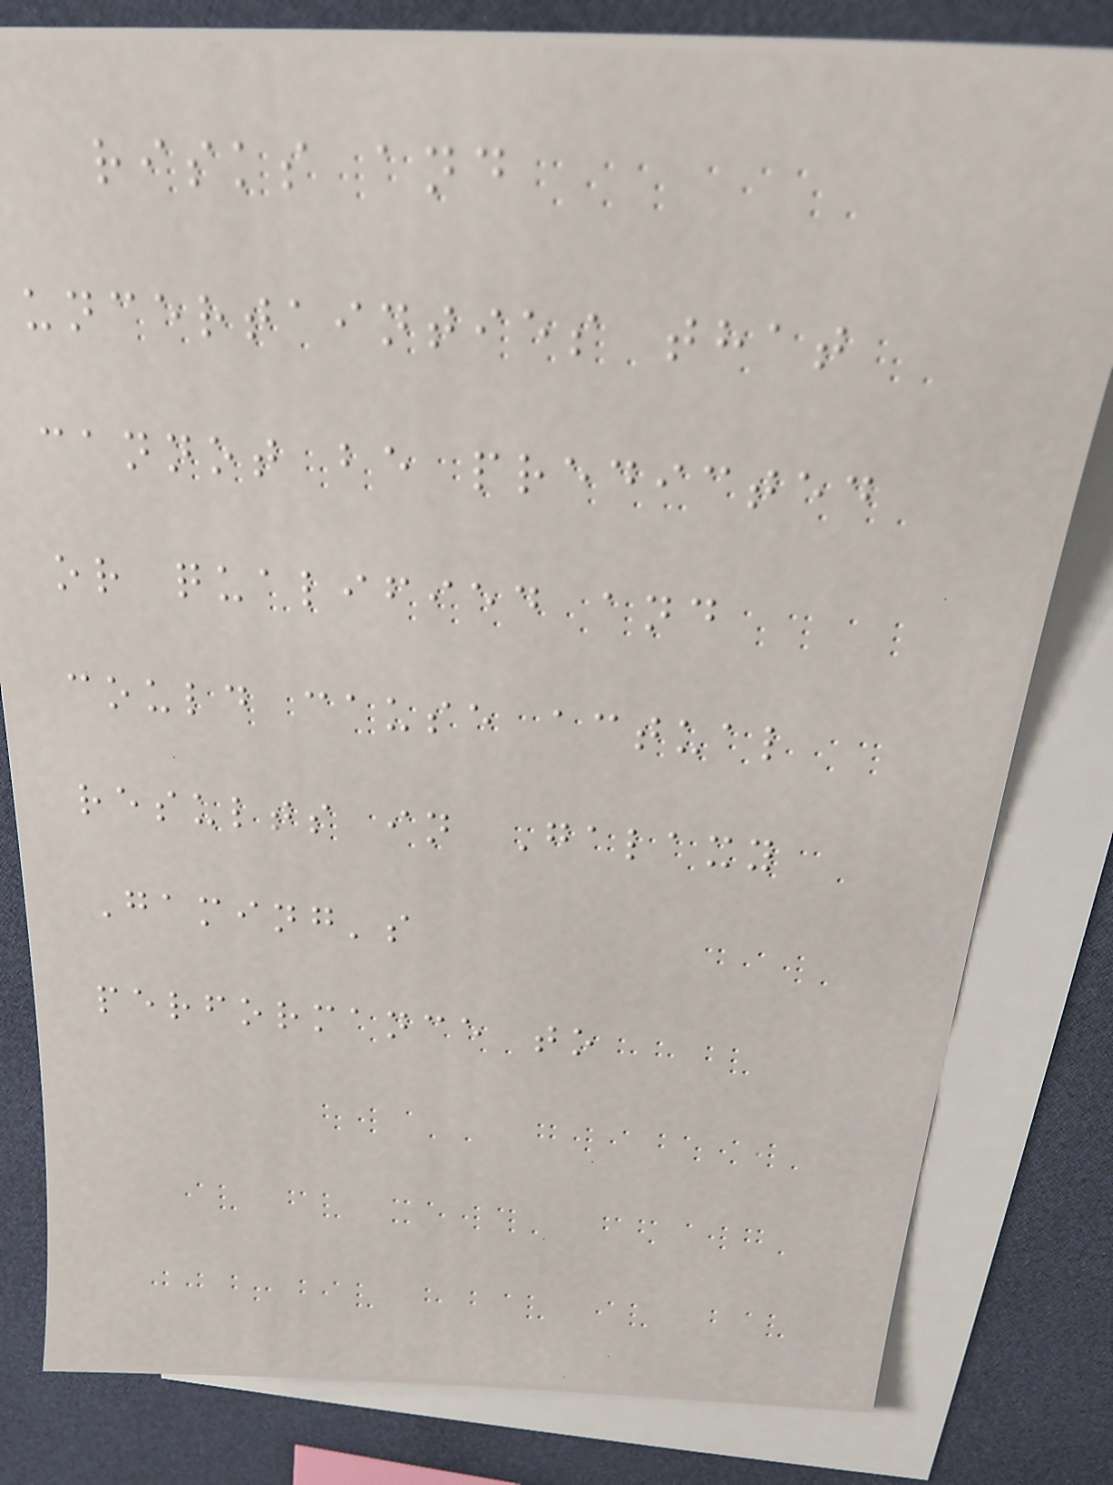risks and
uncertainties that
cannot be predicted
or qualified and
could cause actual
results in Galaxy
Gaming's
performance to
